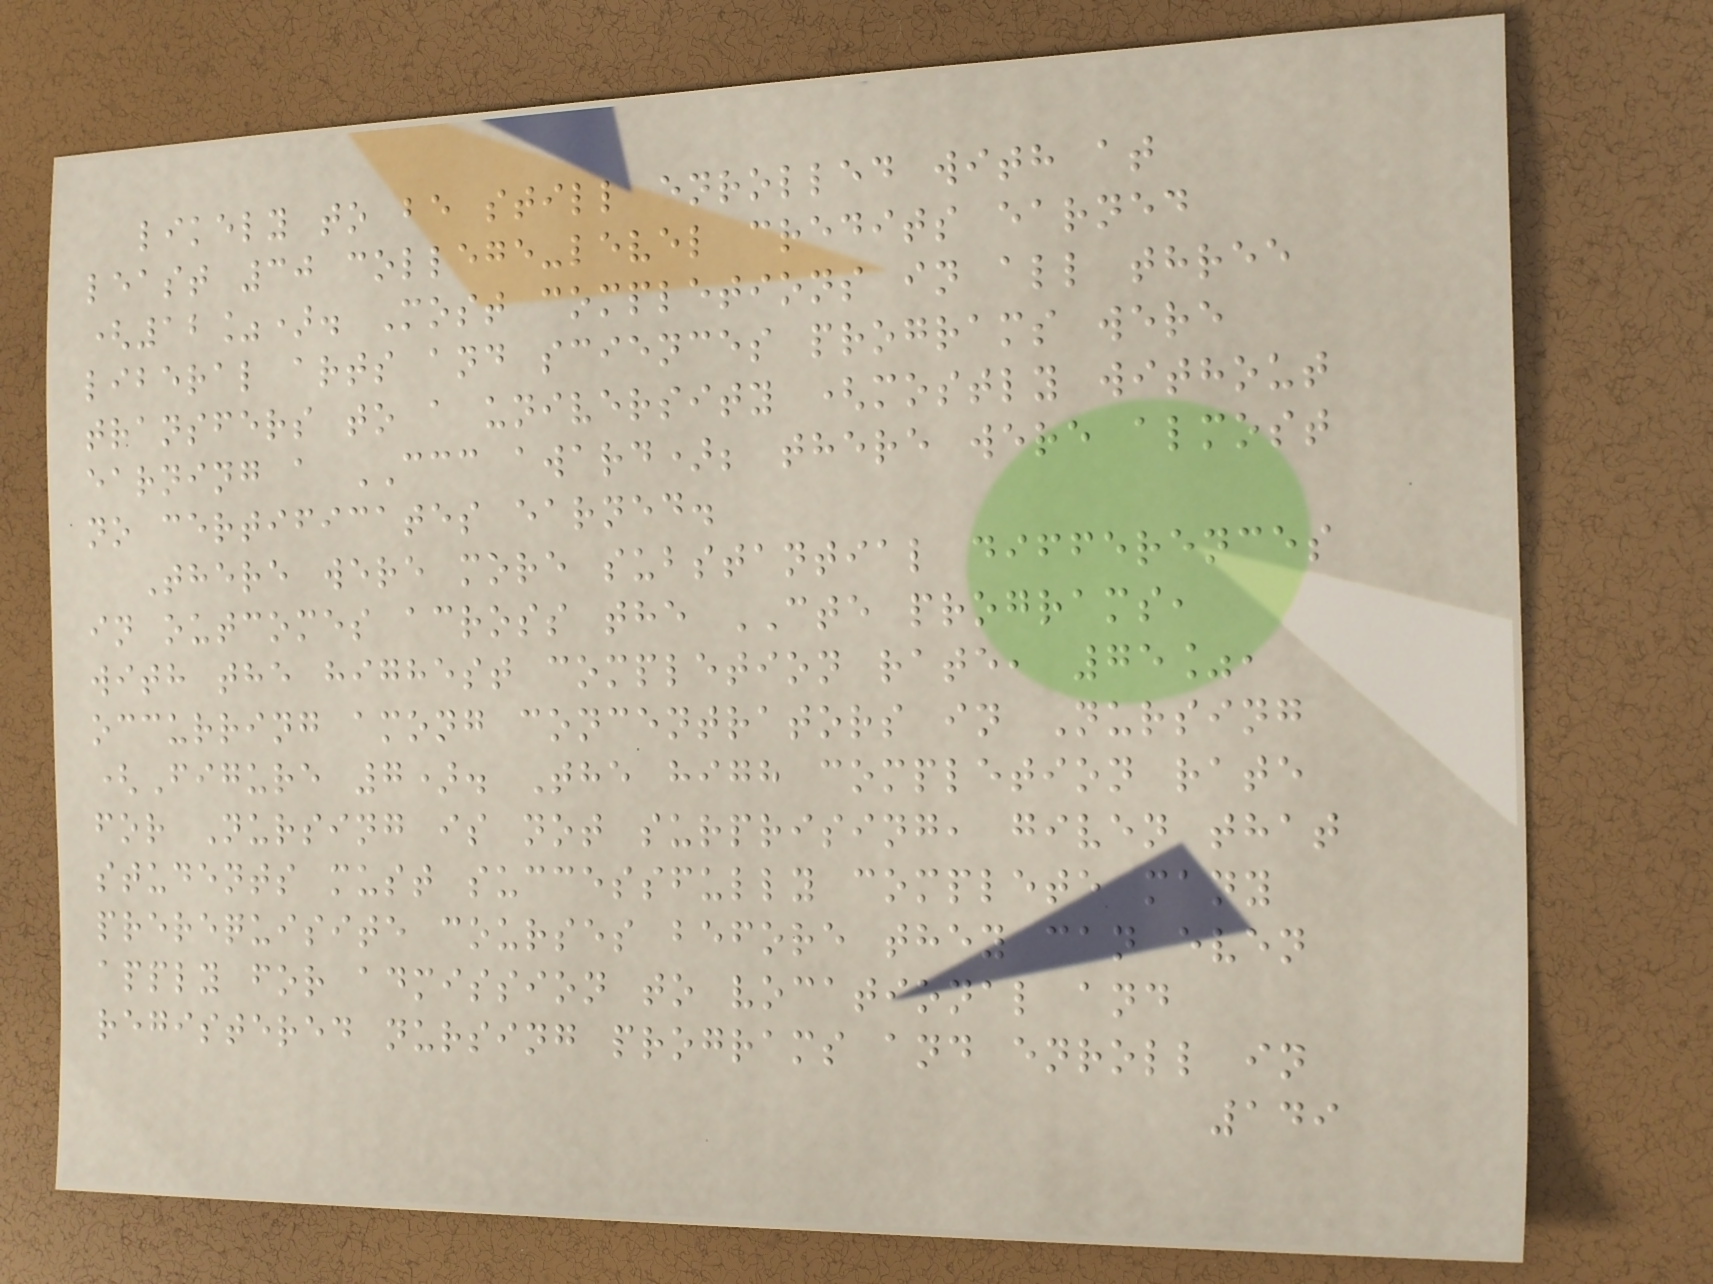likely to be still enrolled with at
least 30 college-level credits earned
(12%). Most completions in all three
liberal arts and sciences programs were
transfers to a university (mostly without
earning a CCC award); there were almost
no certificates earned.
There were more substantial differences
in outcomes across the CTE programs,
with the highest completion rate, 75%,
occurring among concentrators in Nursing
(Figure 7). The high completion rate
for Nursing is not surprising, given that
students must successfully complete many
prerequisite courses before they can even
apply for admission to vocational and
registered nursing programs and enroll in
149
